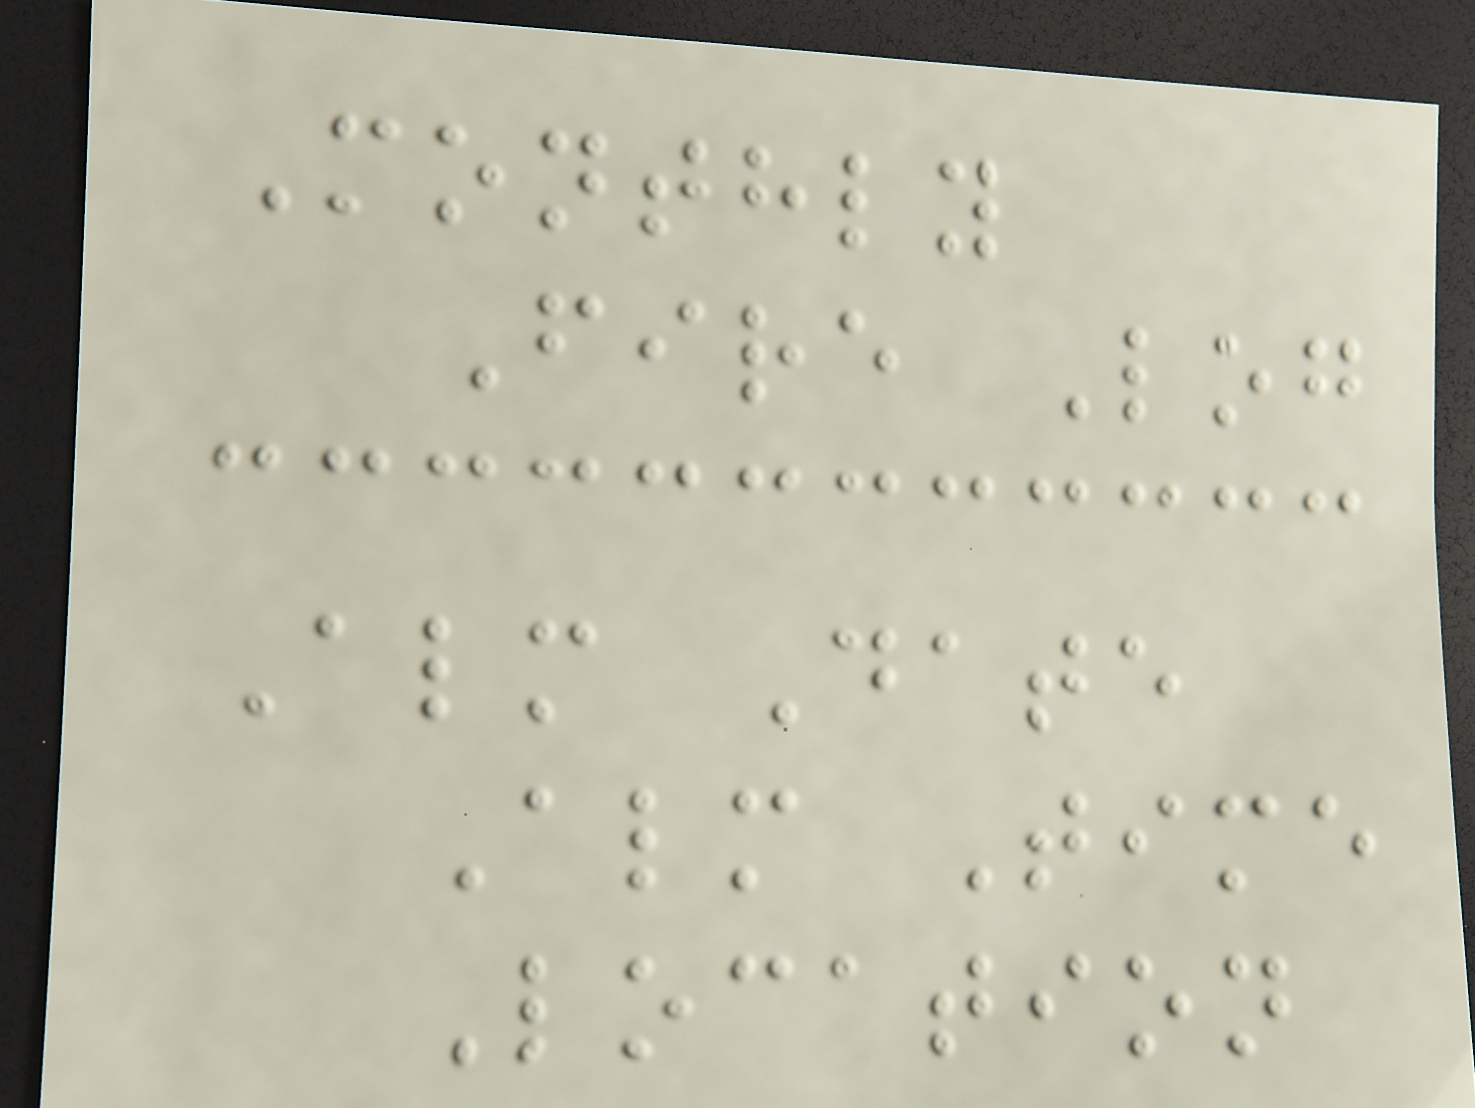Monthly
Fire Log
Alm Date
Alm Time
Location
